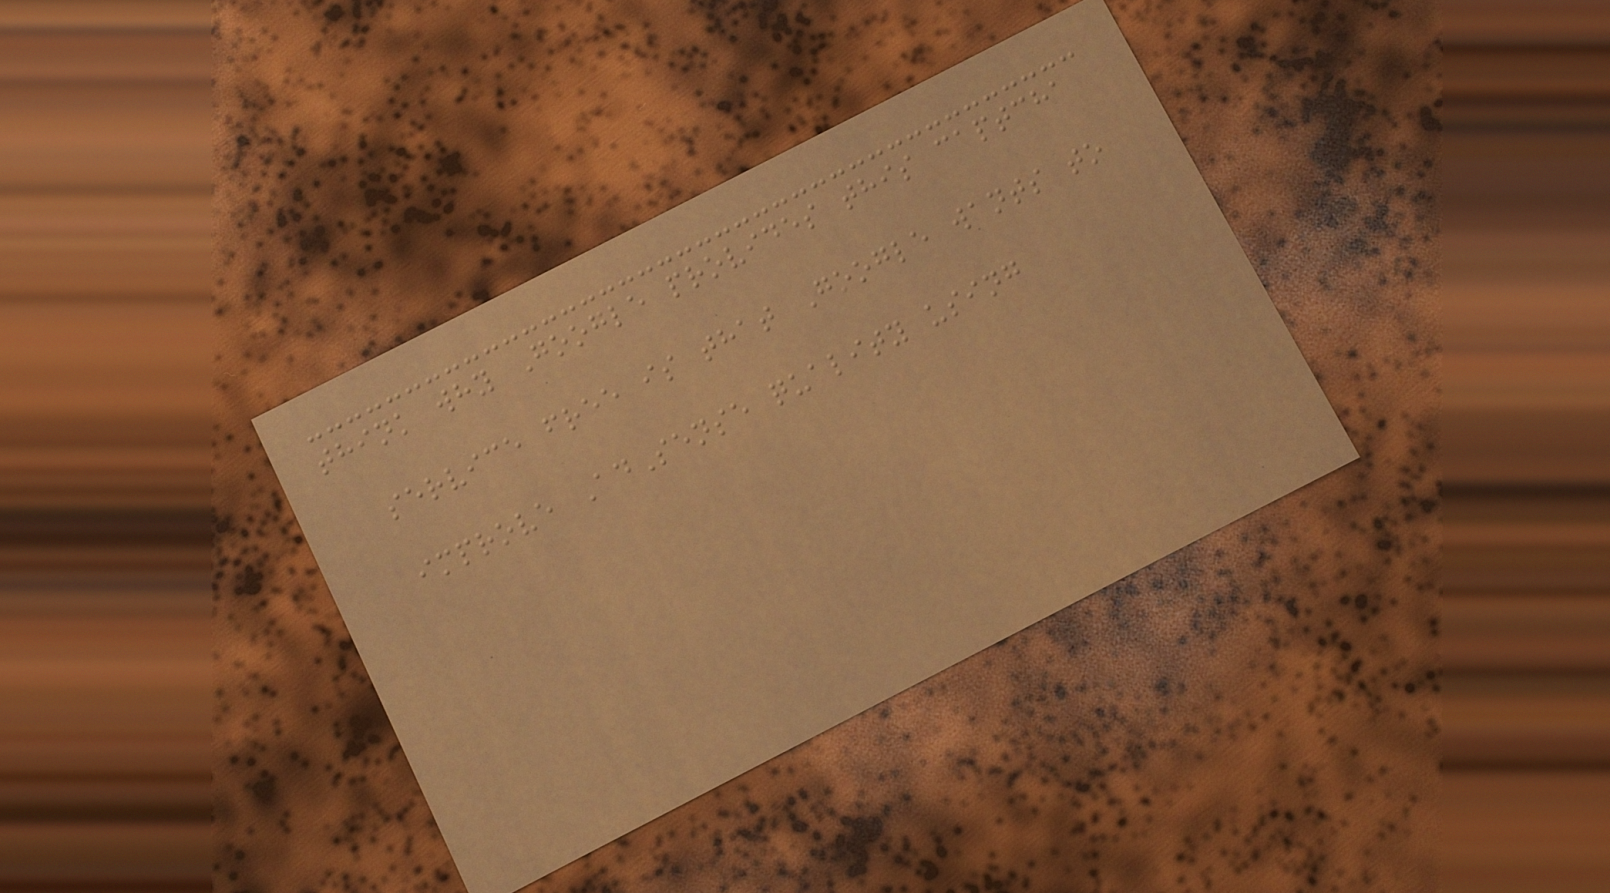think why Google provides this captcha
service free is that Google wants to
improve AdSense quality using
